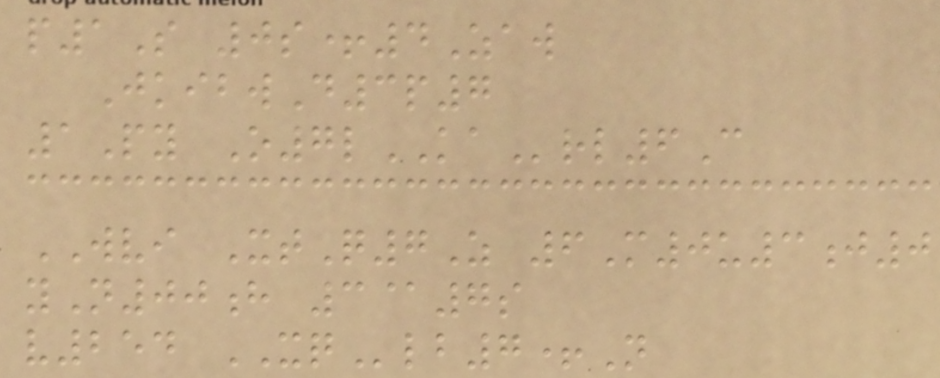p1S 0s+4Zaw
JkibwD3p7
1Py O7lKArl6C
WVI XtQ7Z 6M0u3j0
yN00h 3@7s
v254 XQlb7+N
